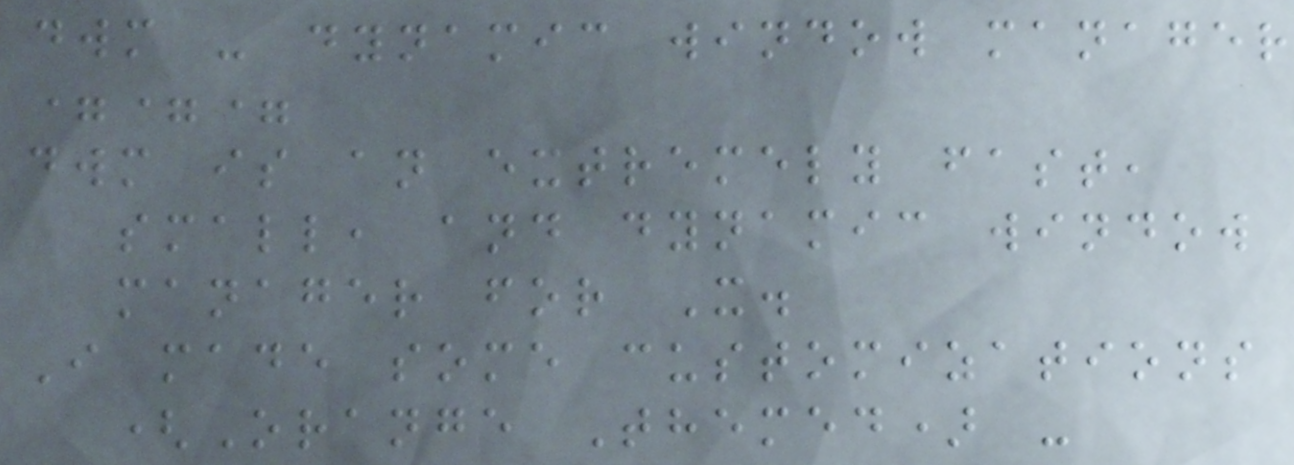dwm - dynamic window manager
===
dwm is an extremely fast,
small, and dynamic window
manager for X.
I made some customizations
(Orange Themed) -
